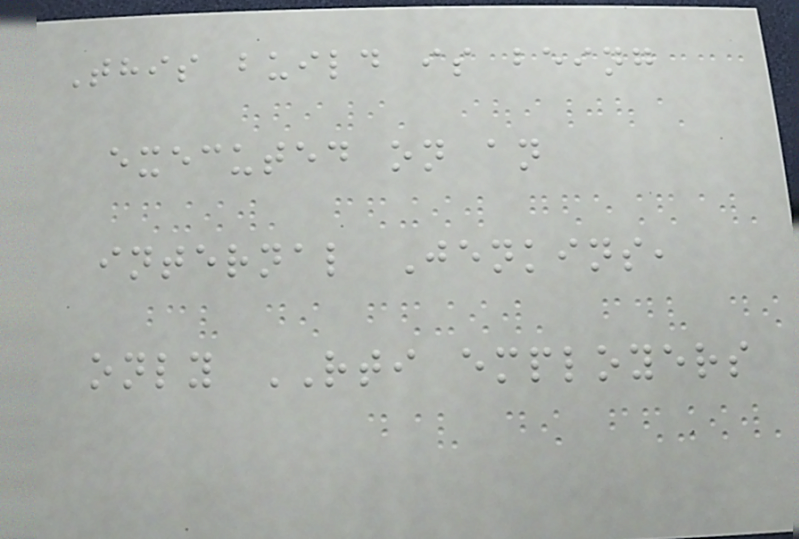This build is being
executed on an
internal Jenkins,
only RTI employers
